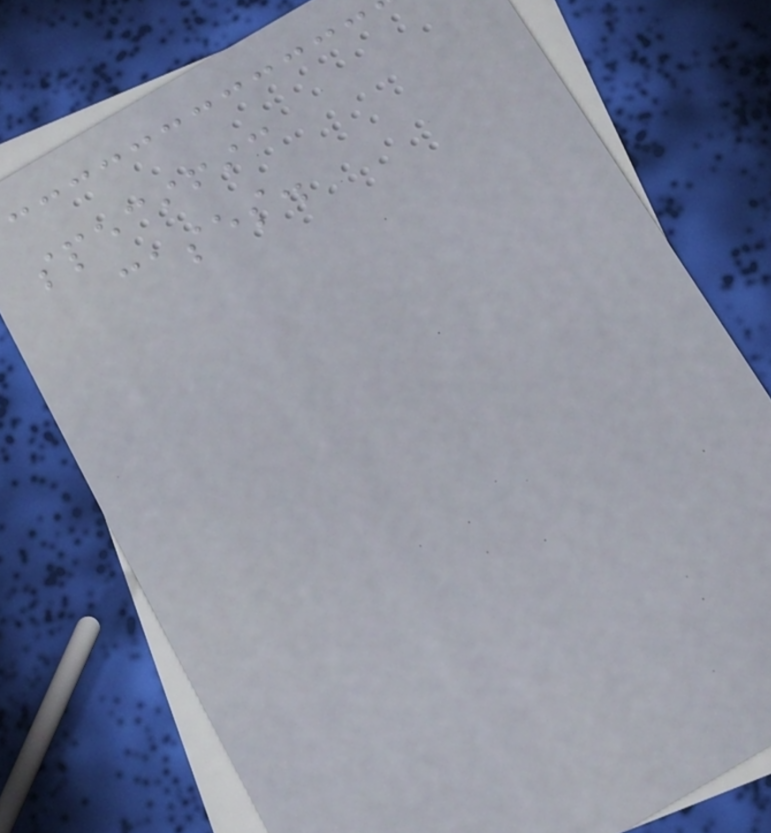specific
cases.
